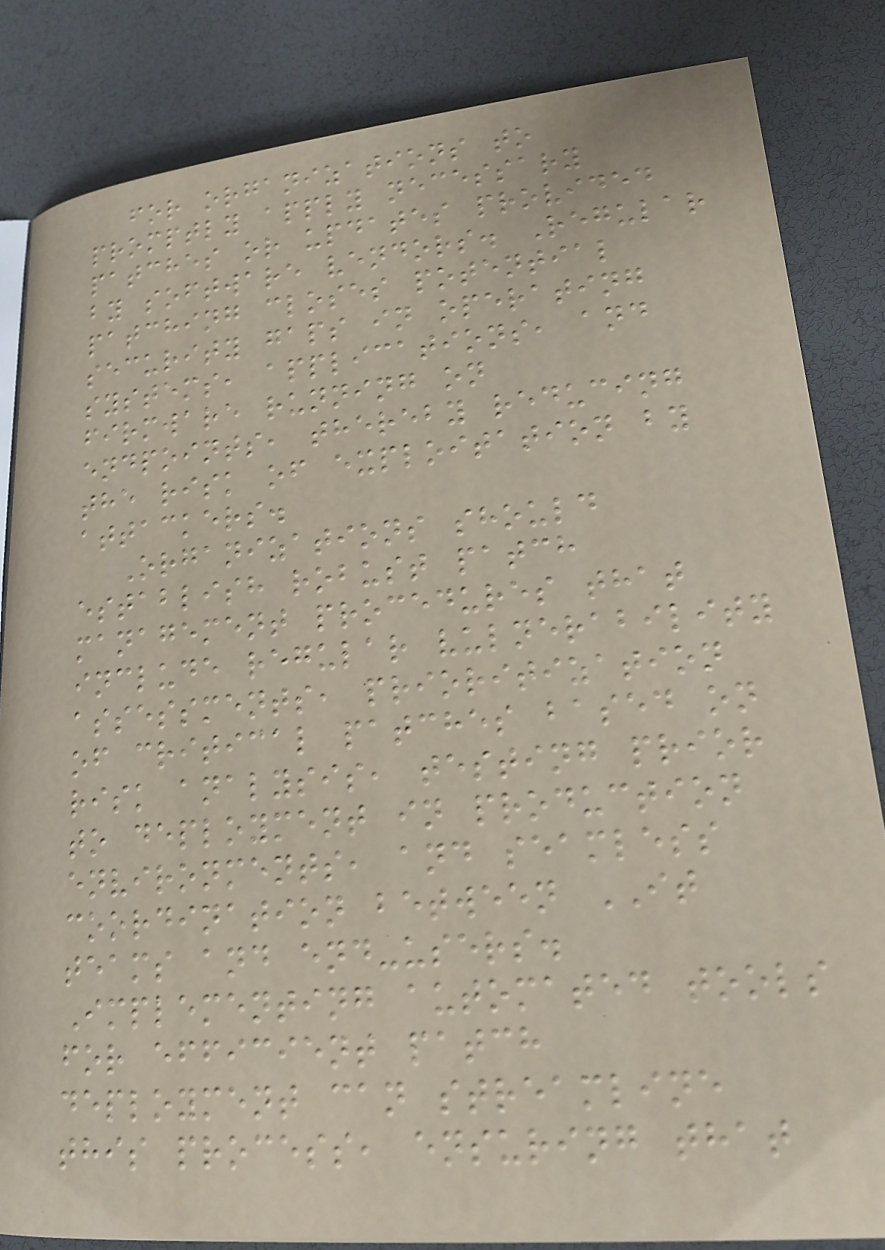for organizations to
promptly apply necessary
patches or updates provided
by software vendors. Regular
patching closes potential
security gaps in operating
systems, applications, and
firmware running on
endpoints, thereby reducing
the risk of exploitation by
attackers.
Organizations should
establish robust patch
management procedures that
include regular vulnerability
assessments, prioritization
of critical patches based on
risk analysis, testing prior
to deployment in production
environments, and seamless
coordination between IT
teams and end-users.
Implementing automated tools
for efficient patch
deployment can streamline
this process, ensuring that
